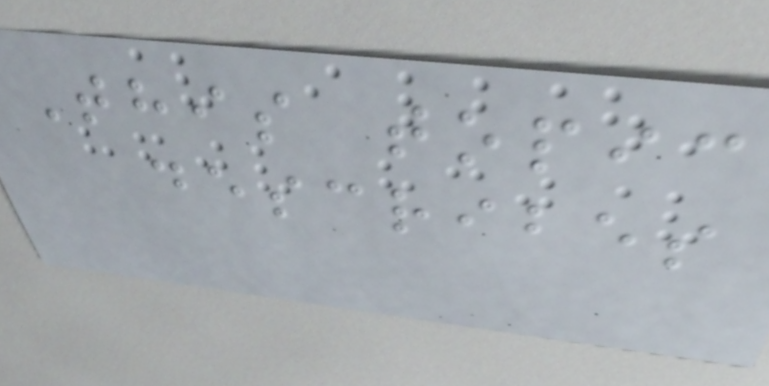This topic
describes
